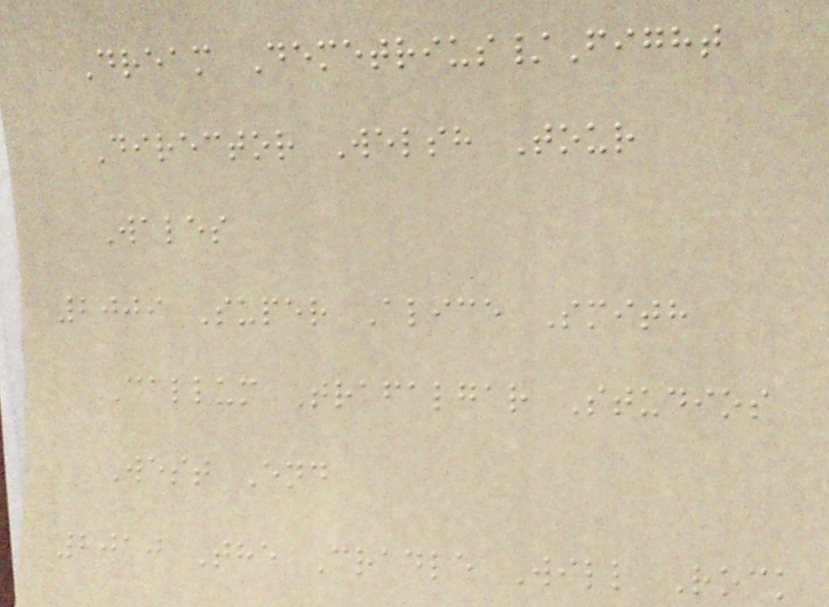Dream Demetrius/Fight
Director Welsh Tour
Wales
2009 Super Alice Smith
Callum Trafalgar Studios
West End
2010 The Cradle Will Rock
